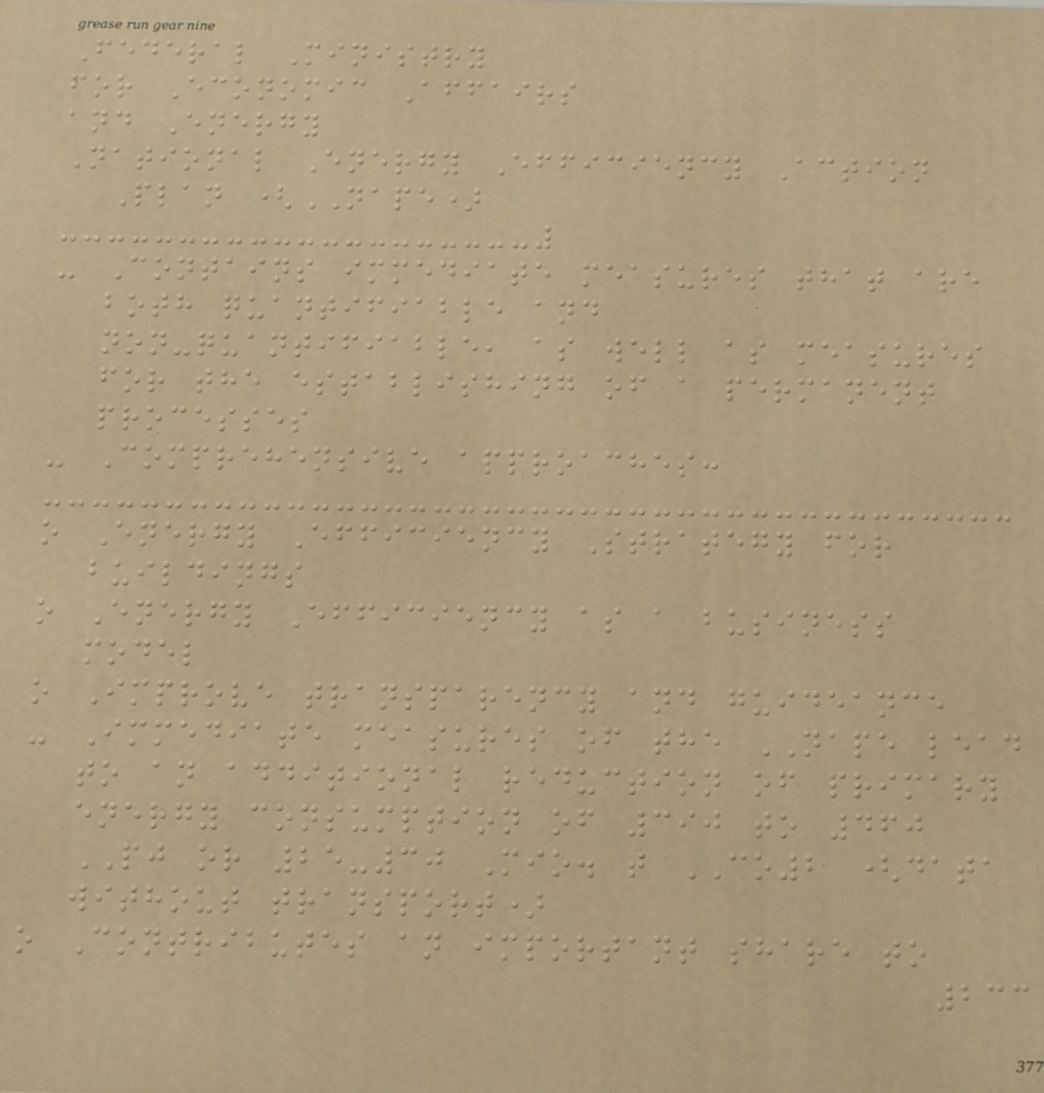Federal Ministry
for Economic Affairs
and Energy
National Energy Efficiency Action
Plan (NAPE)
- Contains immediate measures that are
both quantifiable and
non-quantifiable, as well as measures
for the establishing of a permanent
processes
- Comprehensive approaches:
o Energy Efficiency Strategy for
buildings
o Energy Efficiency as a business
model
o Improve transparency and guideance
- Immediate measures of the NAPE lead
to an additional reduction of primary
energy consumption of 390 to 460
PJ or 25-30 Mio. t CO2 (data
without transport)
o Contributes an important share to
233
